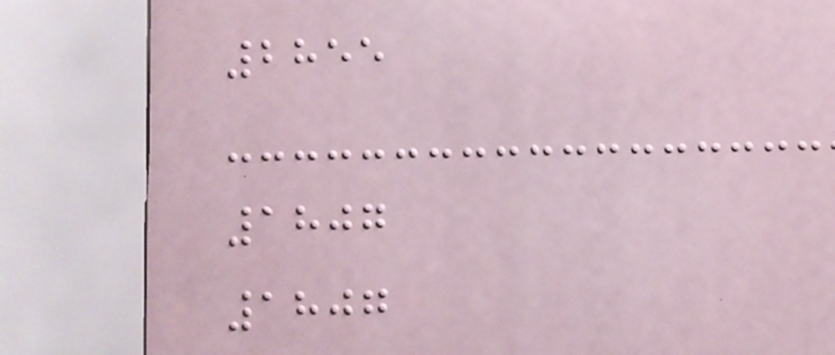2855
1807
1807
